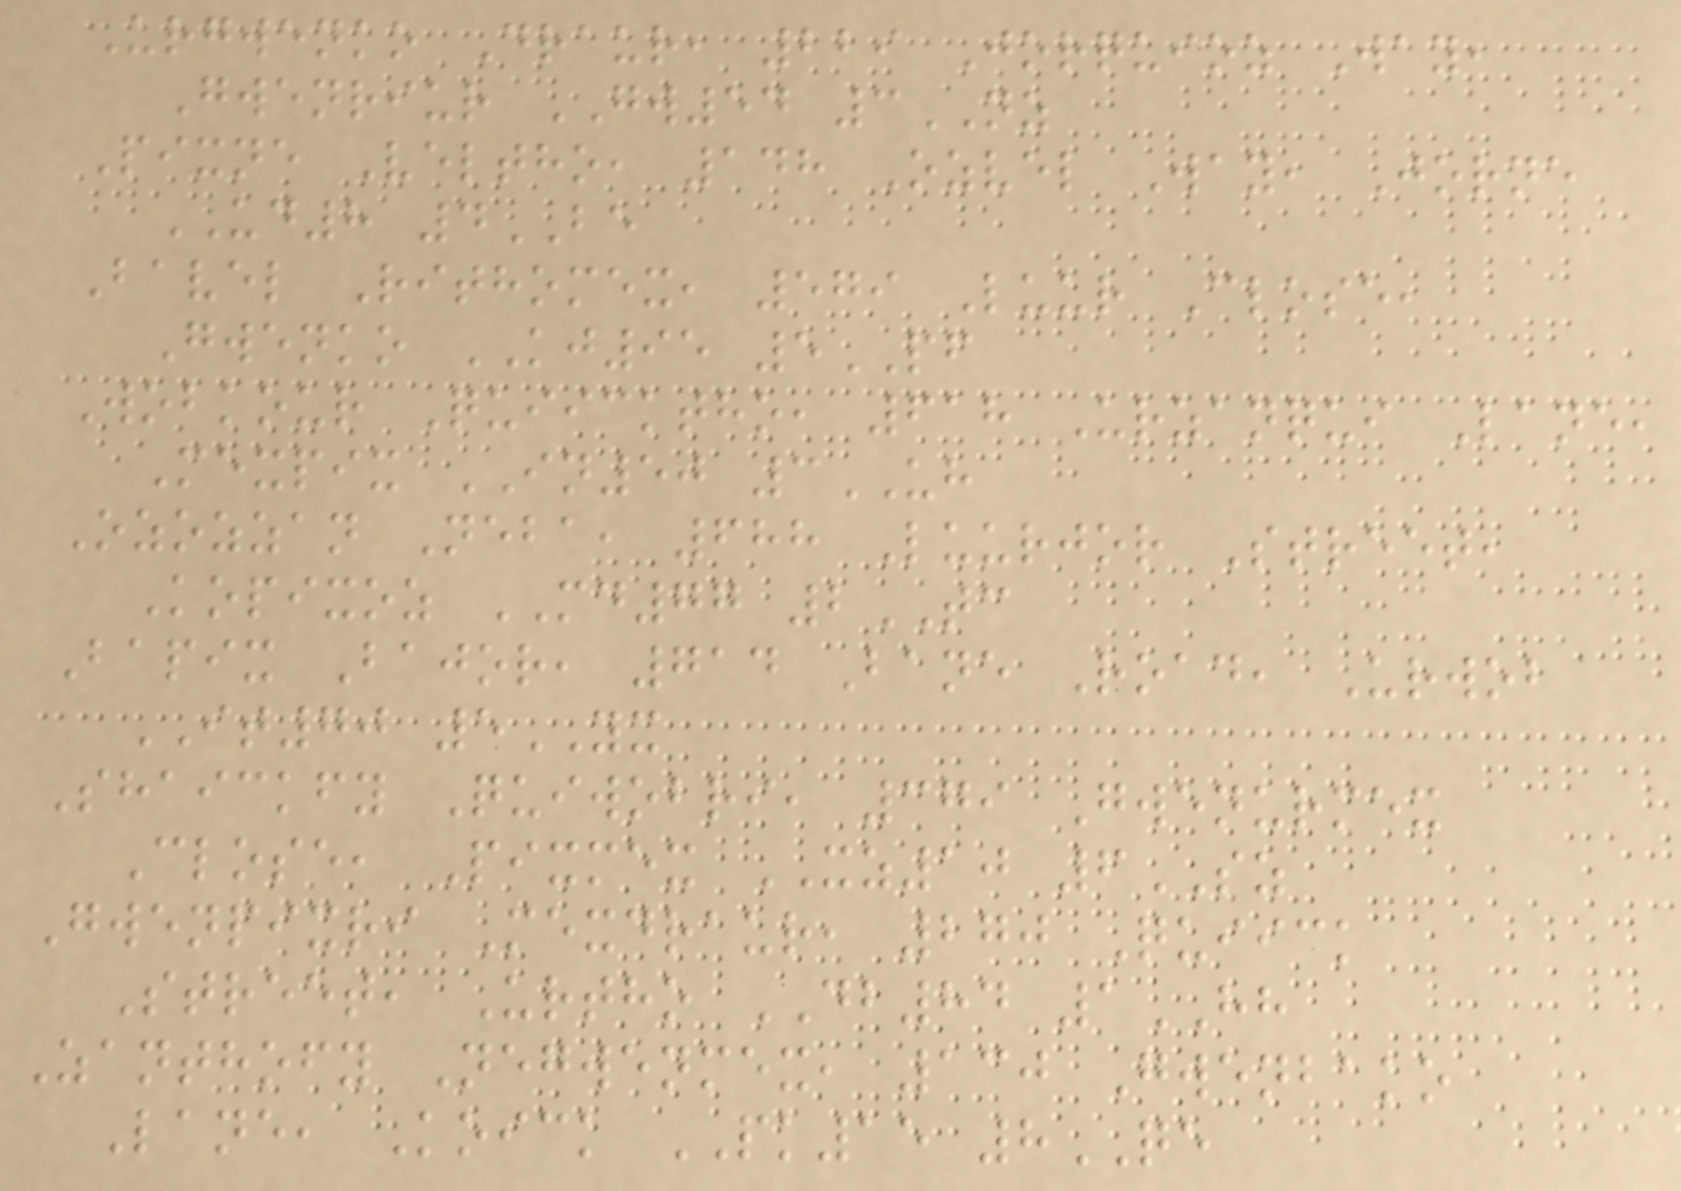Urgwenko Draur, 229 Jorquioz Way,
Gwenriur GW54 3NZ
Pixne Veltho, 148 Ozvel Way, Jorne
UD8 4BE
Bavel Rithomex, 579 Luur Close,
Gwenko KJ95 5PF
Wobkour Quiicktho, 618 Urzanqui Lane,
Mexpix IN50 3UH
Ozozzan Neba, 688 Luurjor Street,
Kopixoz MD77 2TC
Bapix Bajor, 714 Bane Road, Urwob
IT70 5YX
Shaickfy Quiwobri, 379 Gwenurmex
Close, Pixmex XZ10 6SZ
Gwenpixri Mexdraur, 270 Quiick
Street, Urtho DB84 1HH
Zanthofy Negwenmex, 130 Gwenbako
Lane, Koick PK15 8QE
